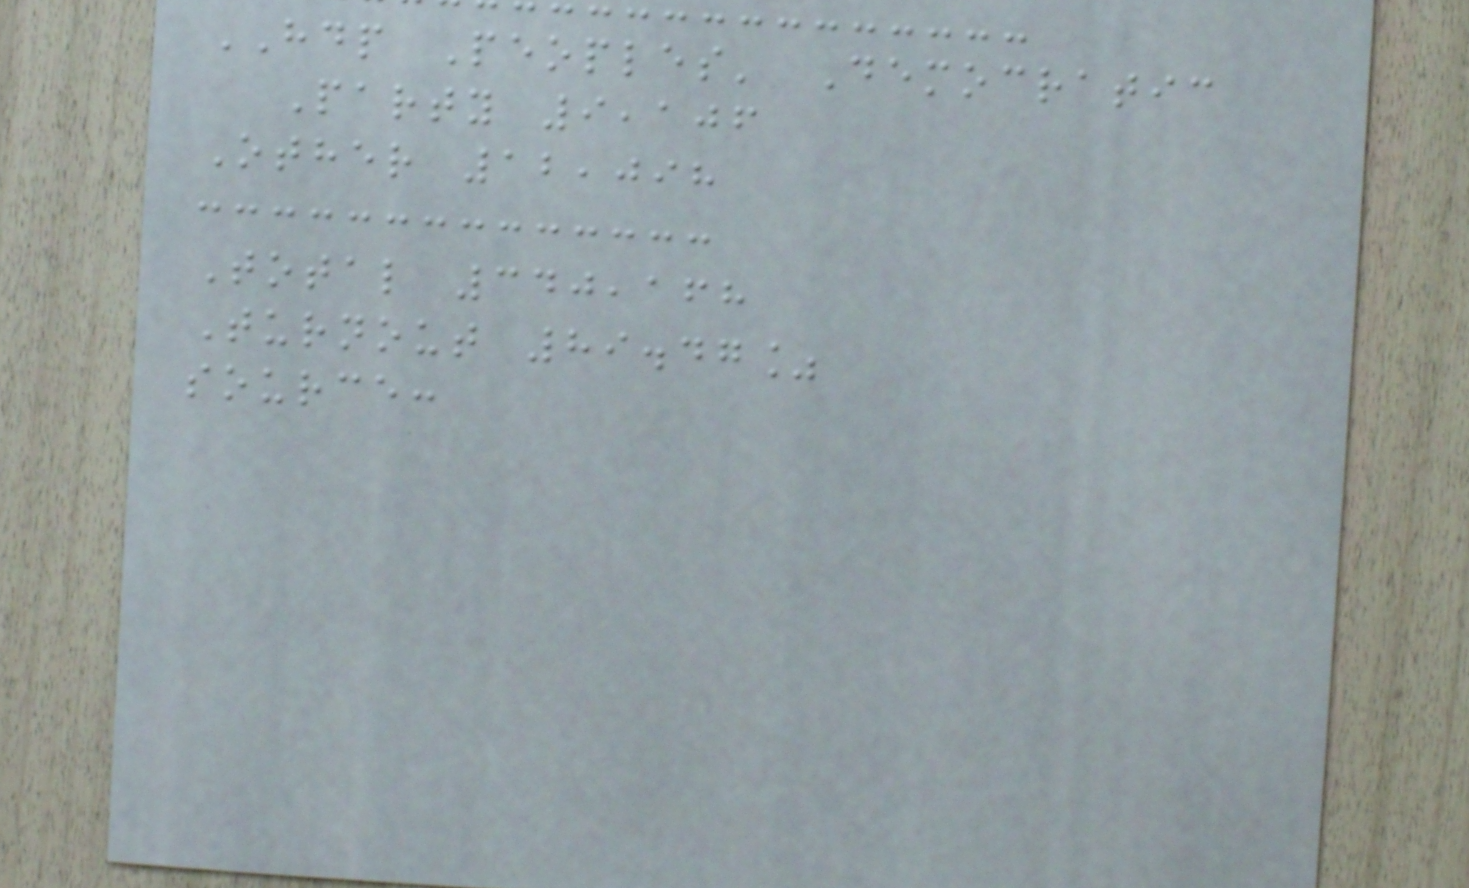HDP Peoples' Democratic
Party 9,106
Other 12,098
Total 340,168
Turnout 89.47%
source:
